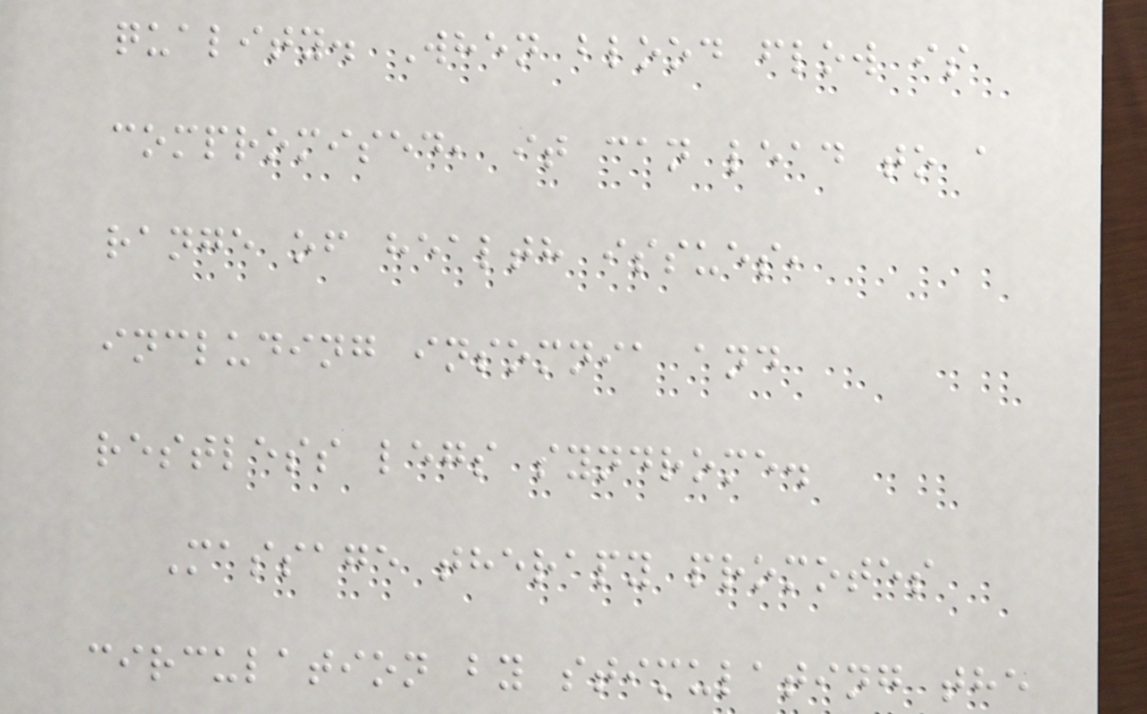quality. When blood flow is
compromised, it can lead to a
range of health issues,
including insomnia and
restless legs syndrome.
Massage therapy promotes
circulation by stimulating the
